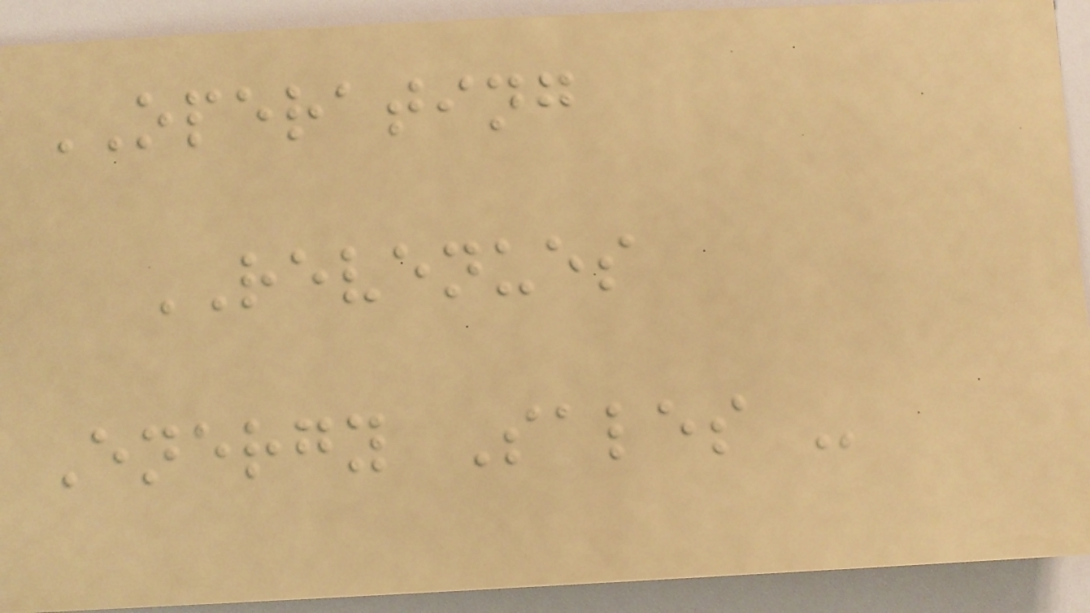OPERATING
REVENUES
Energy Sales -
